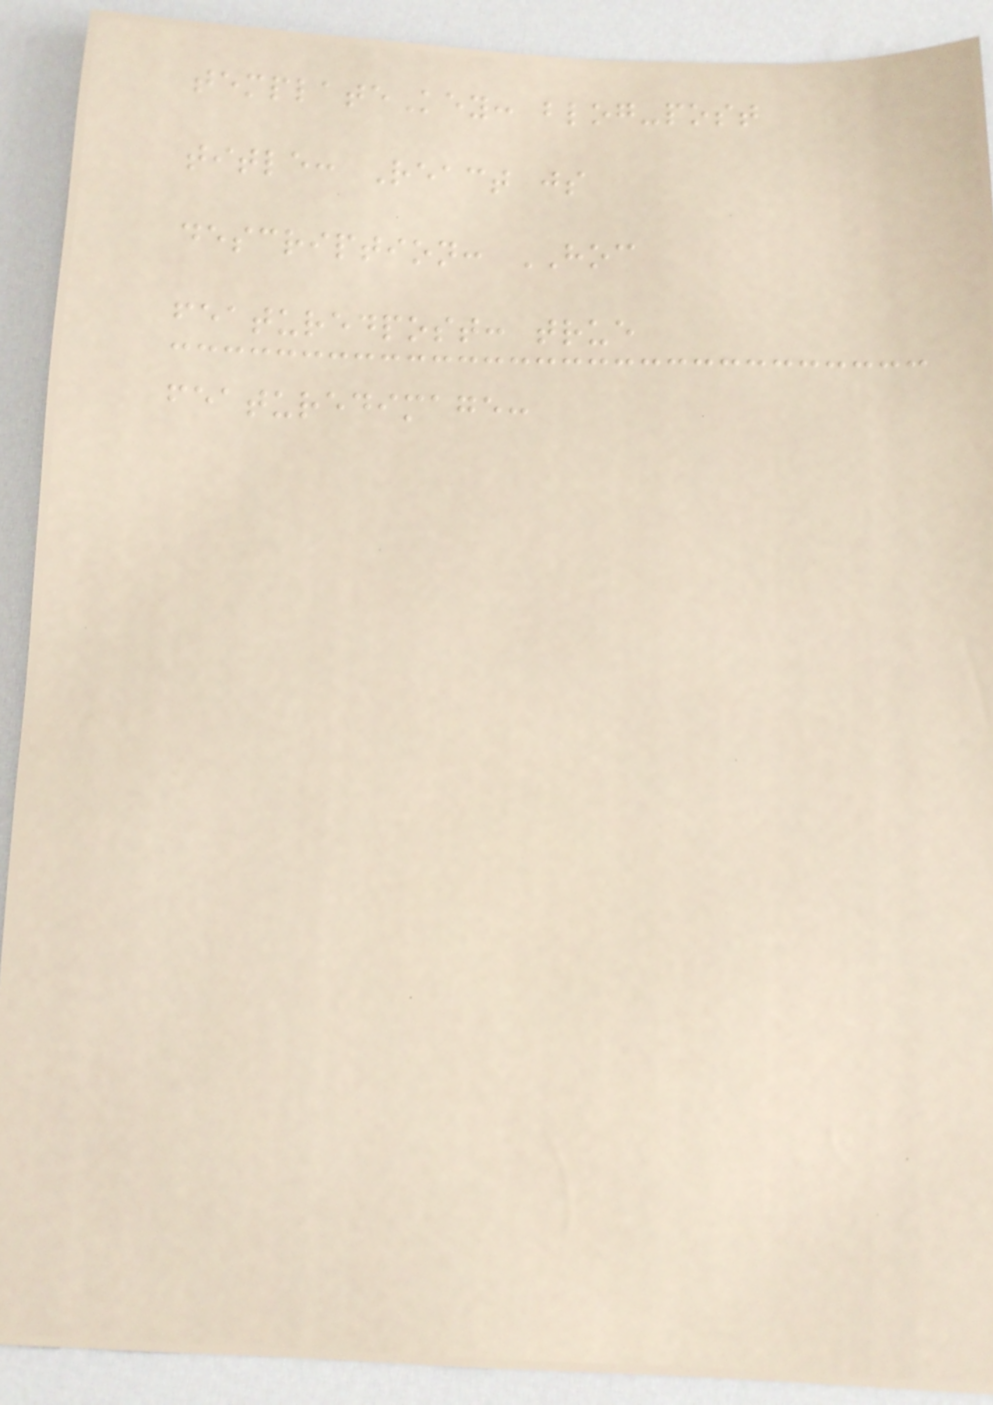templateKey: blog-post
title: React js
description: HOC
featuredpost: true
featuredimage:
